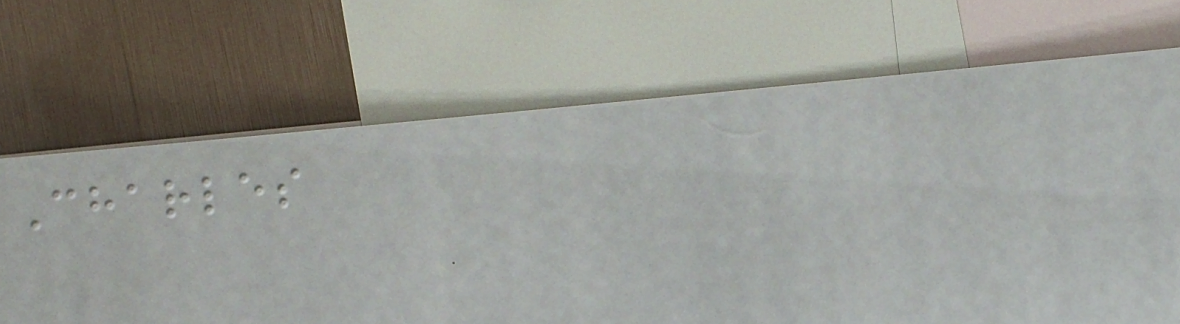Charles
